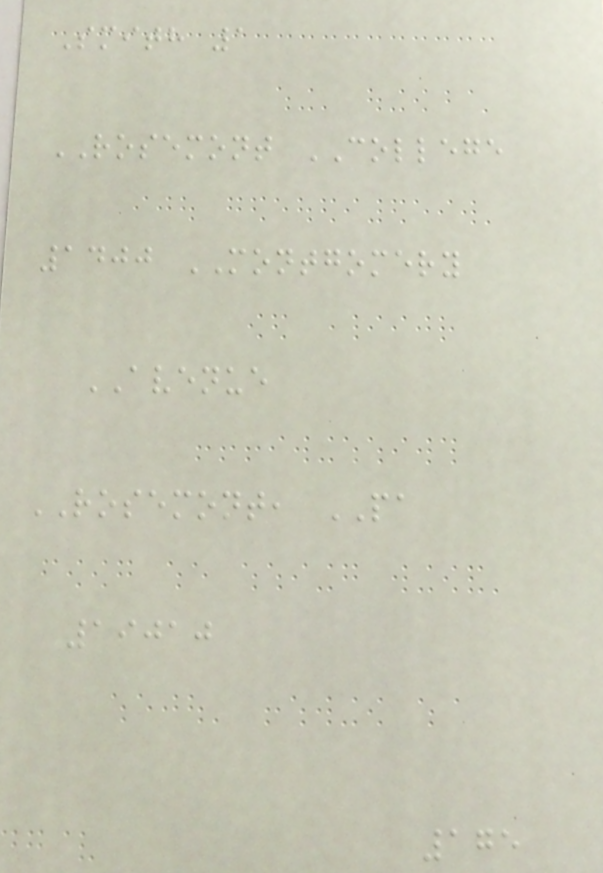Smith 1
ROSEMONT COLLEGE
1400 MONTGOMERY
AVENUE
ROSEMONT, PA
19010
175
